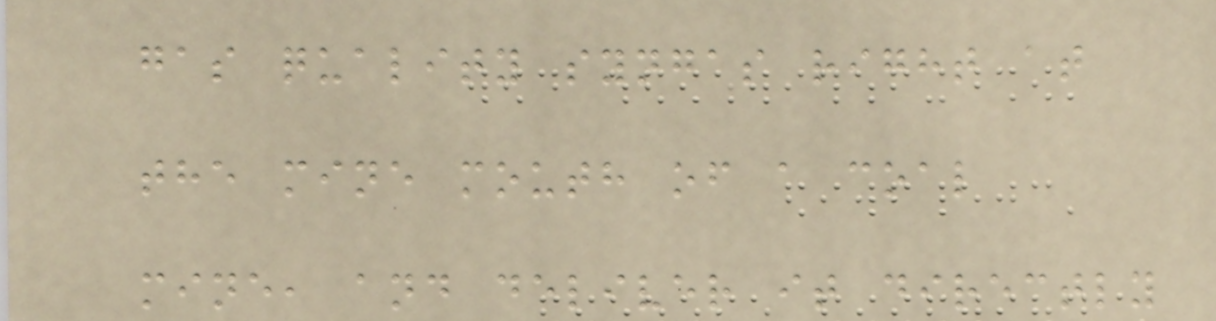gas quality syngas right at
the mine mouth of a coal
mine, and deliver it directly
